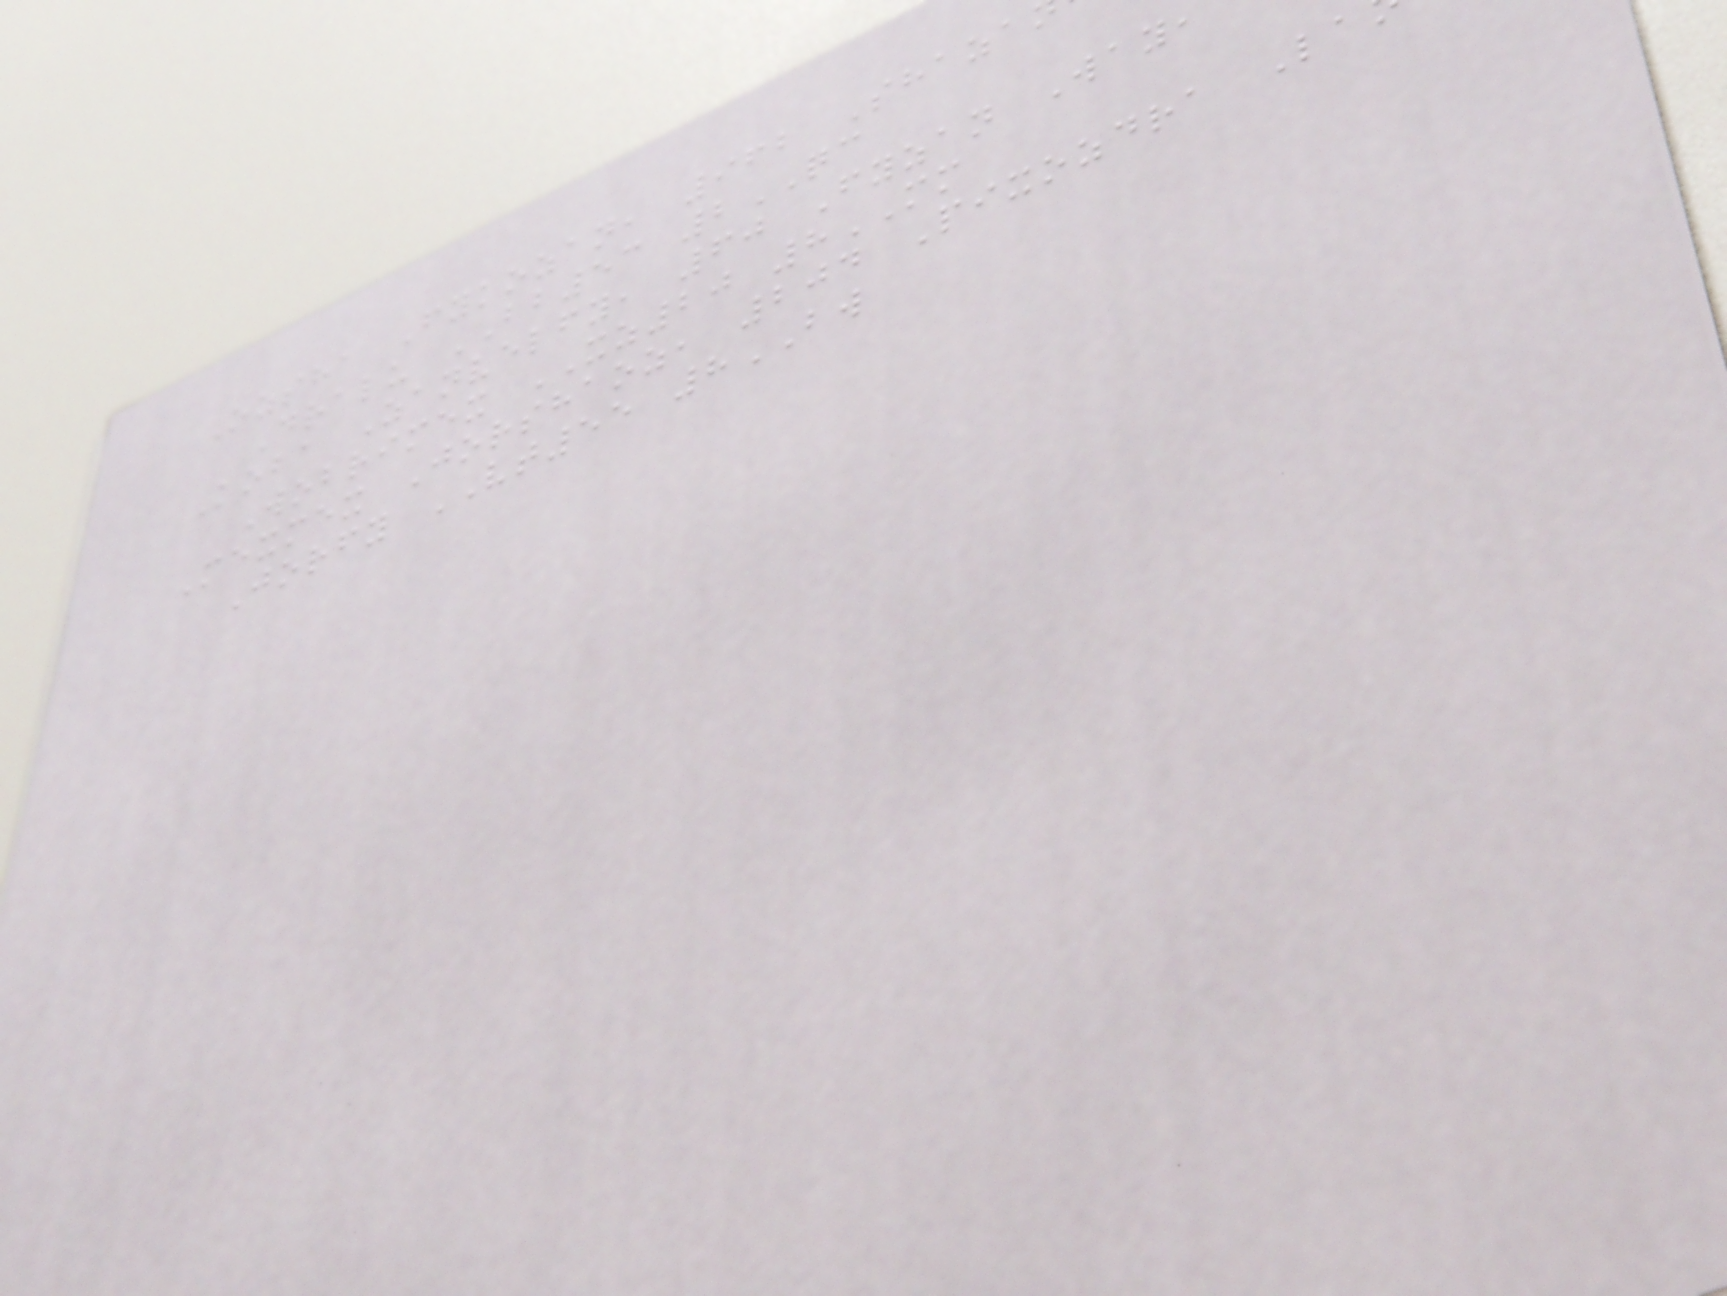Ozsha Fykozan, 962 Shaza
Dralu BB53 2QC
Koba Zanvelfy, 60 Fyzan Way,
Wobrimex XZ20 8MM
Mexmex Jorshaoz, 204 Pixozdra La
Jorfy VT55 8BW
